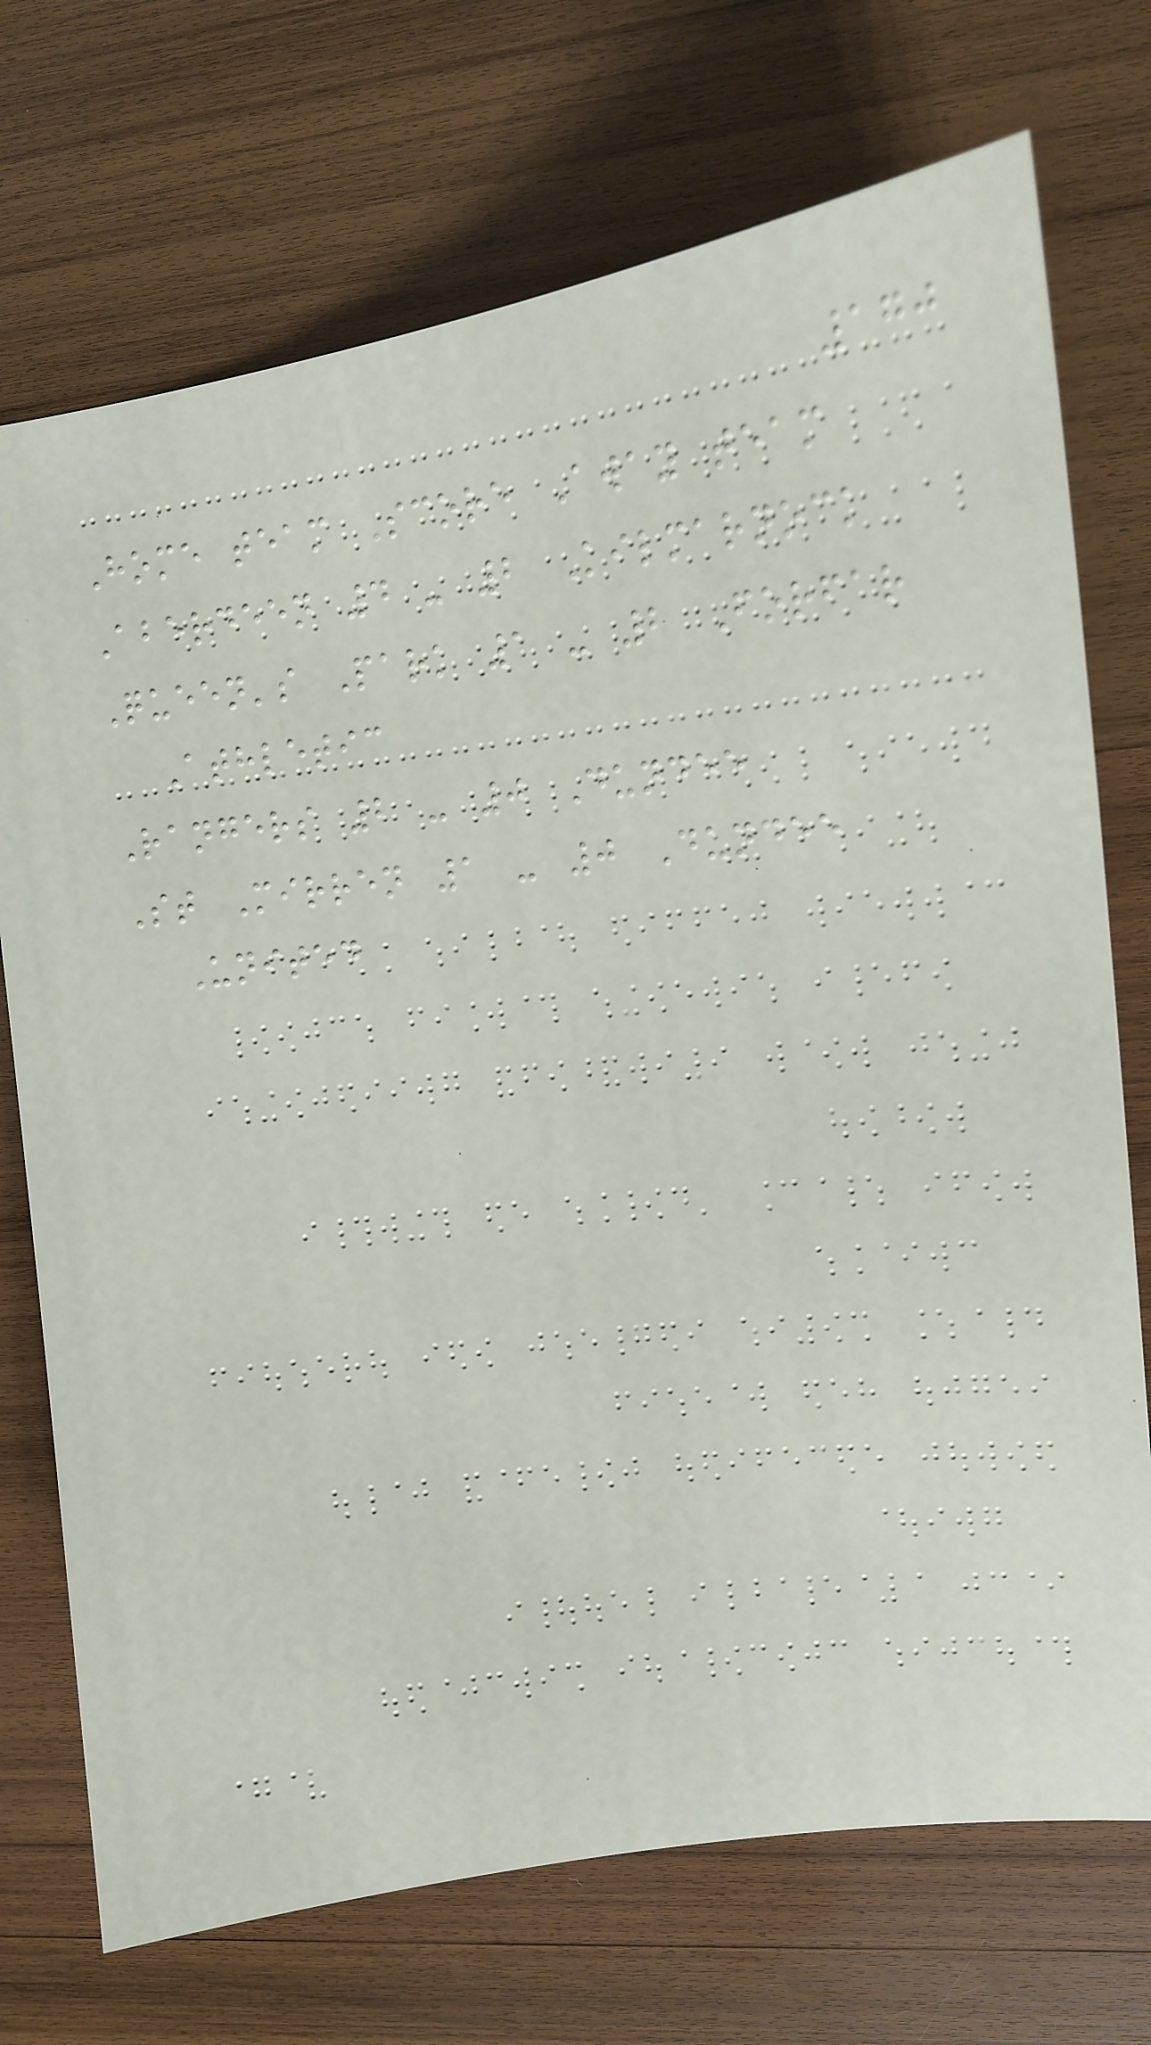170
Home team Score Away team
Aberdeen 4 - 2 Kilmarnock
Queen's Park 1 - 2 Forfar
Athletic
Rangers 2 - 0 Dundee
St Mirren 1 - 0 Dundee
United
